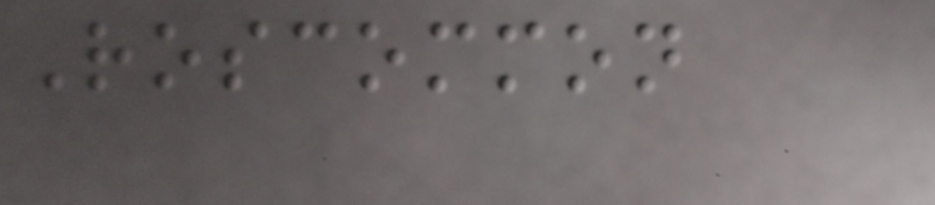Roscommon
